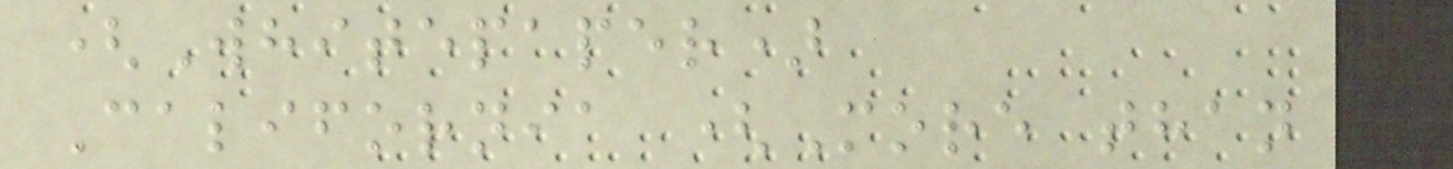(Whitepaper)
California (More than
